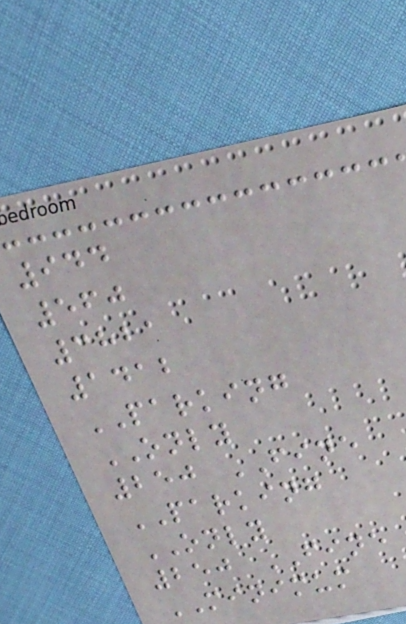944
560
3821
1412
PARKING
ONLY
250 FINE
PARKING
ONLY
250 FINE
MINIMUM
